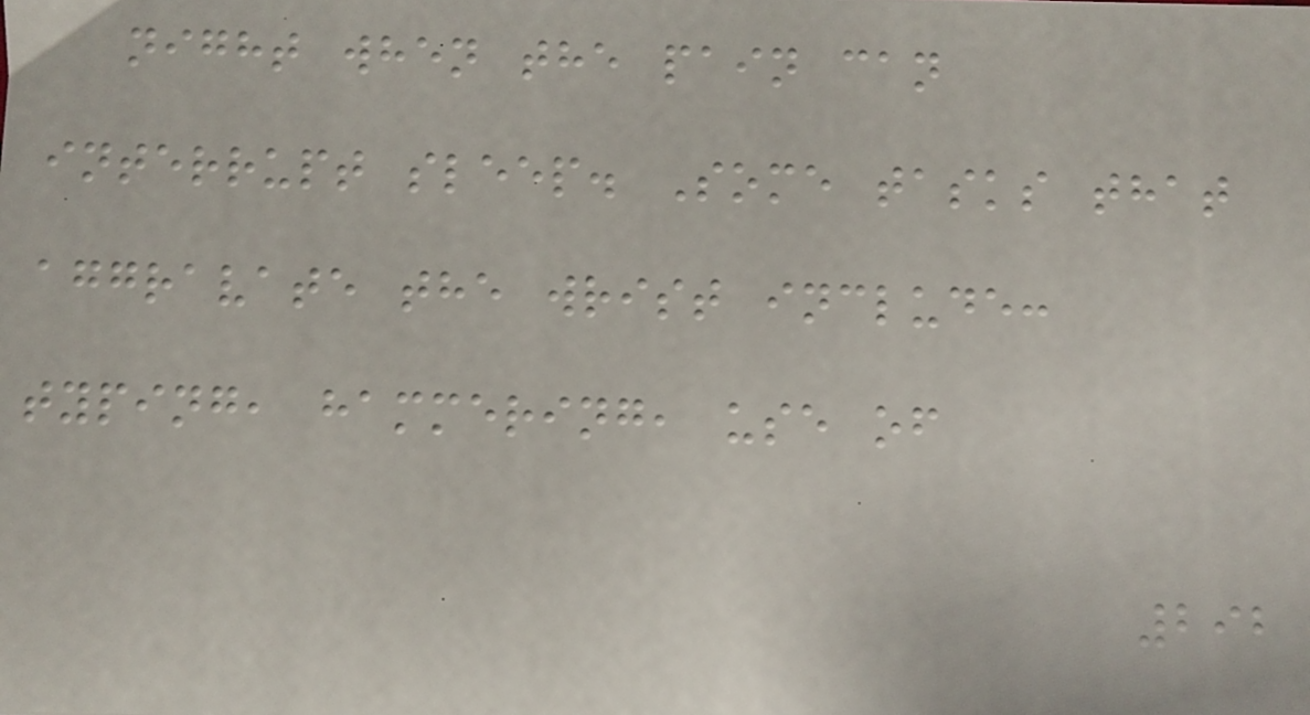night when the pain can
interrupt sleep. Some tasks that
aggravate the wrist include:
typing, hammering, use of
292
